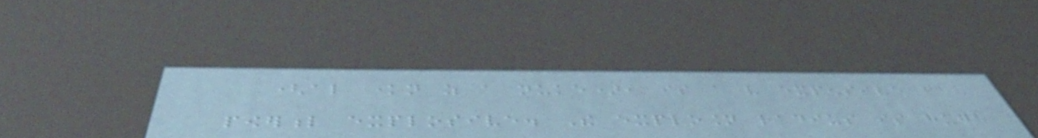(also known as a nuke), is a very expensive but
powerful explosive. The explosion radius is huge
